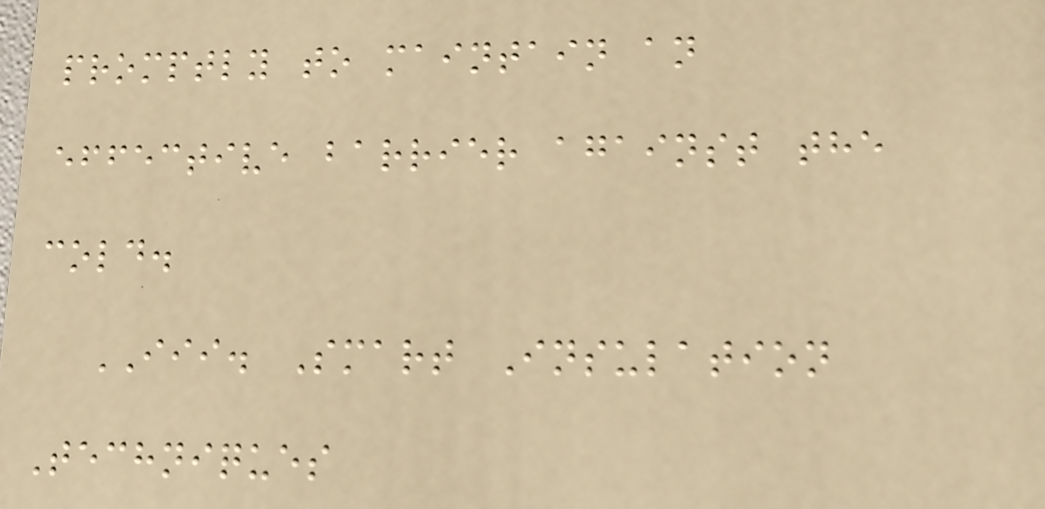promptly to maintain an
effective barrier against the
cold.
III. Smart Insulation
Techniques
